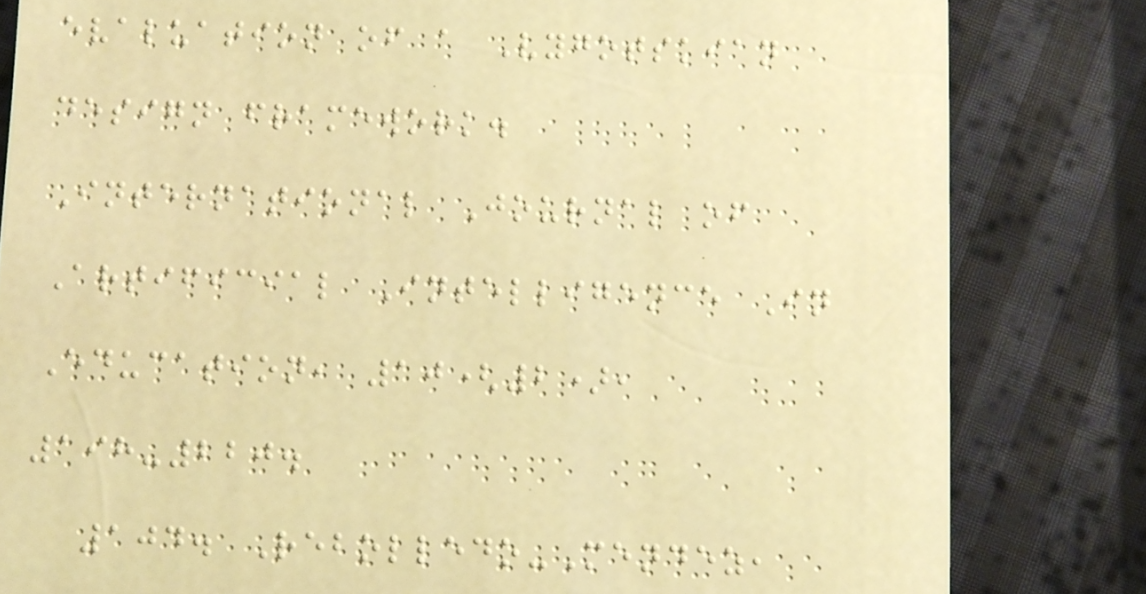evaluation of a Vygotskian
design framework.
International Journal of
Artificial Intelligence In
Education, 10(2),
198-220.
104. Rebolledo-Mendez,
